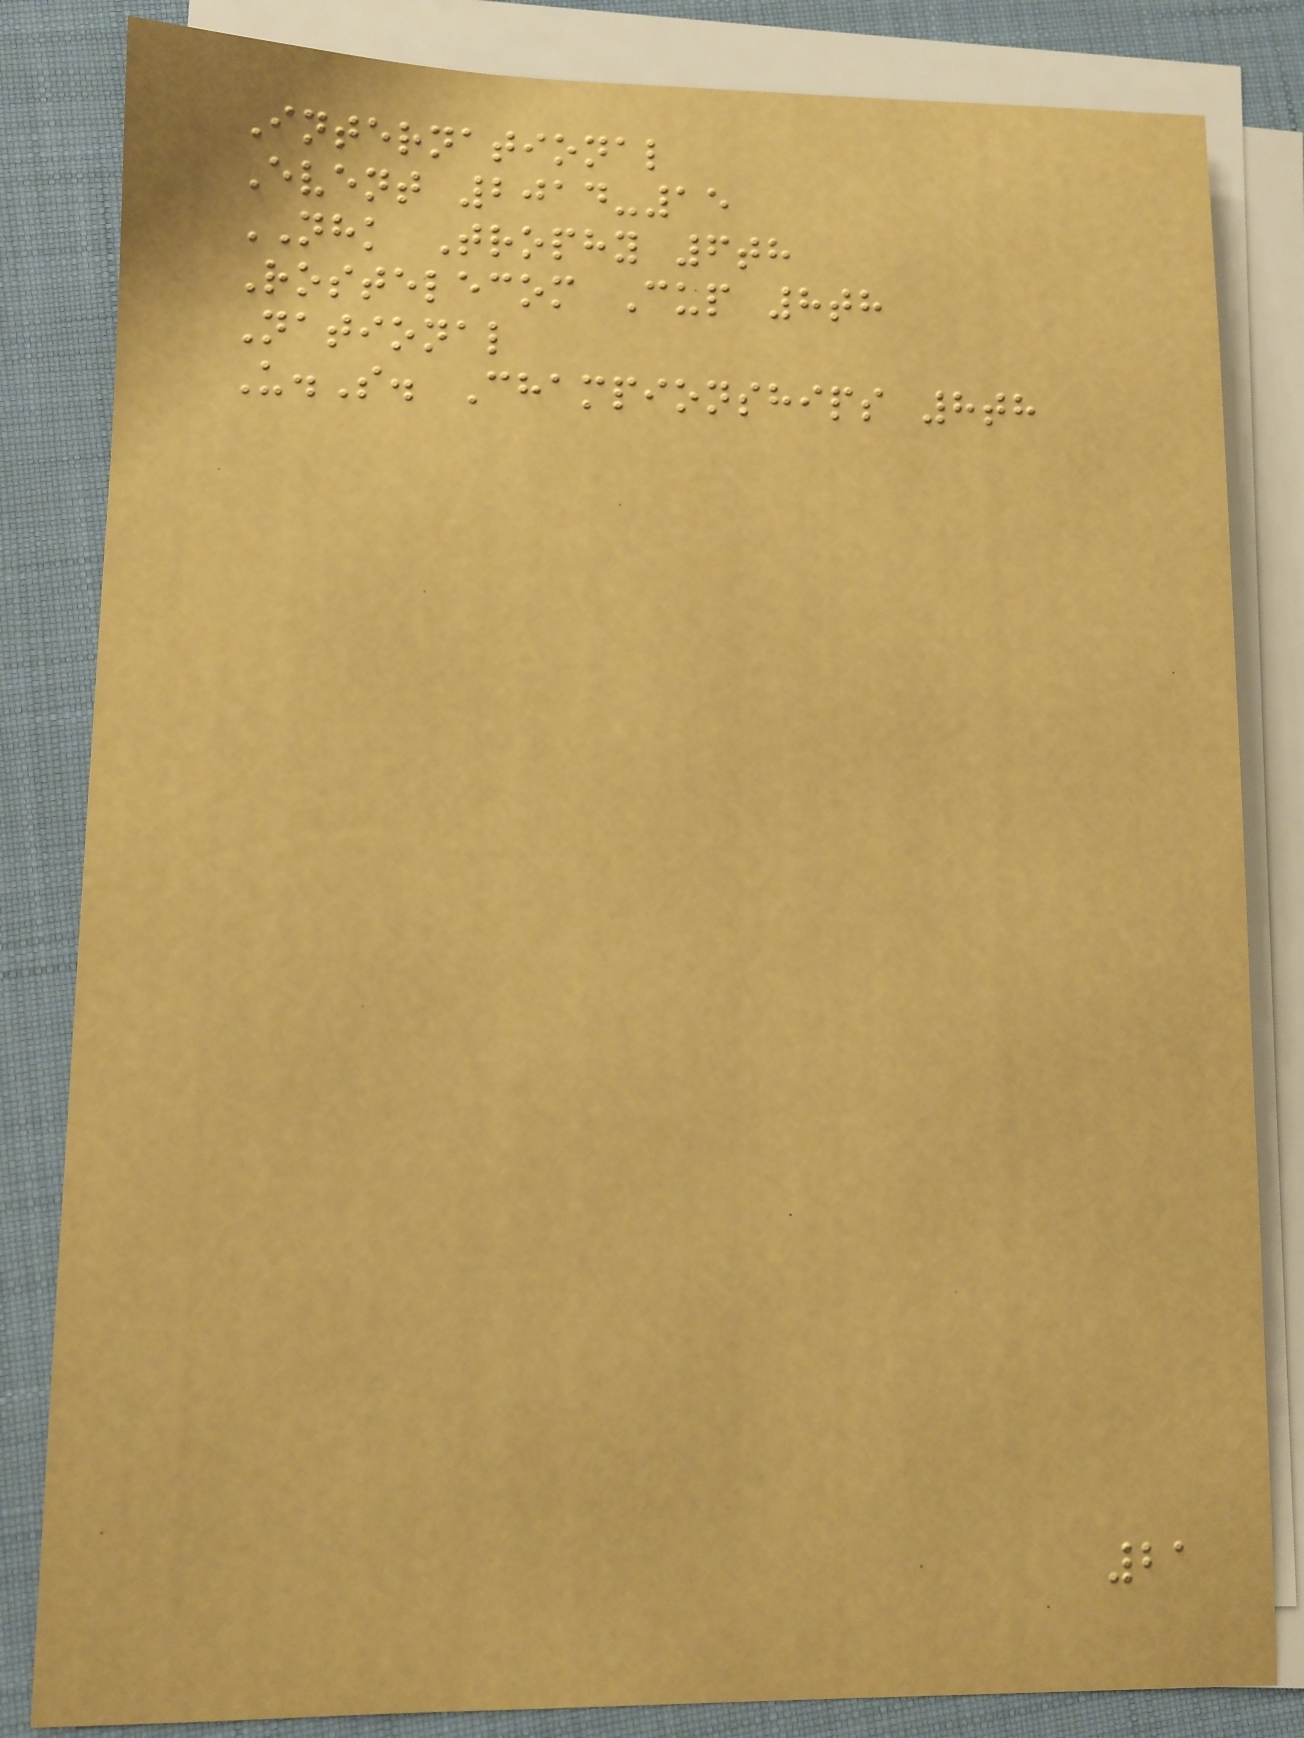International
Event 2014-15
NHK Trophy 6th
Rostelecom Cup 8th
National
U.S. Championships 8th
21
